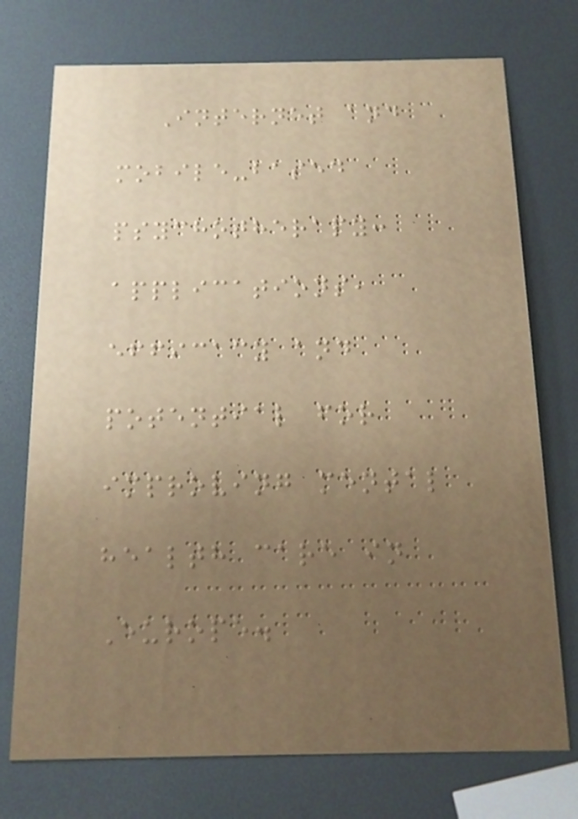Internet and
mobile-based
psychotherapy:
applications,
efficacy and
potential for
improving mental
health care in
Europe.
